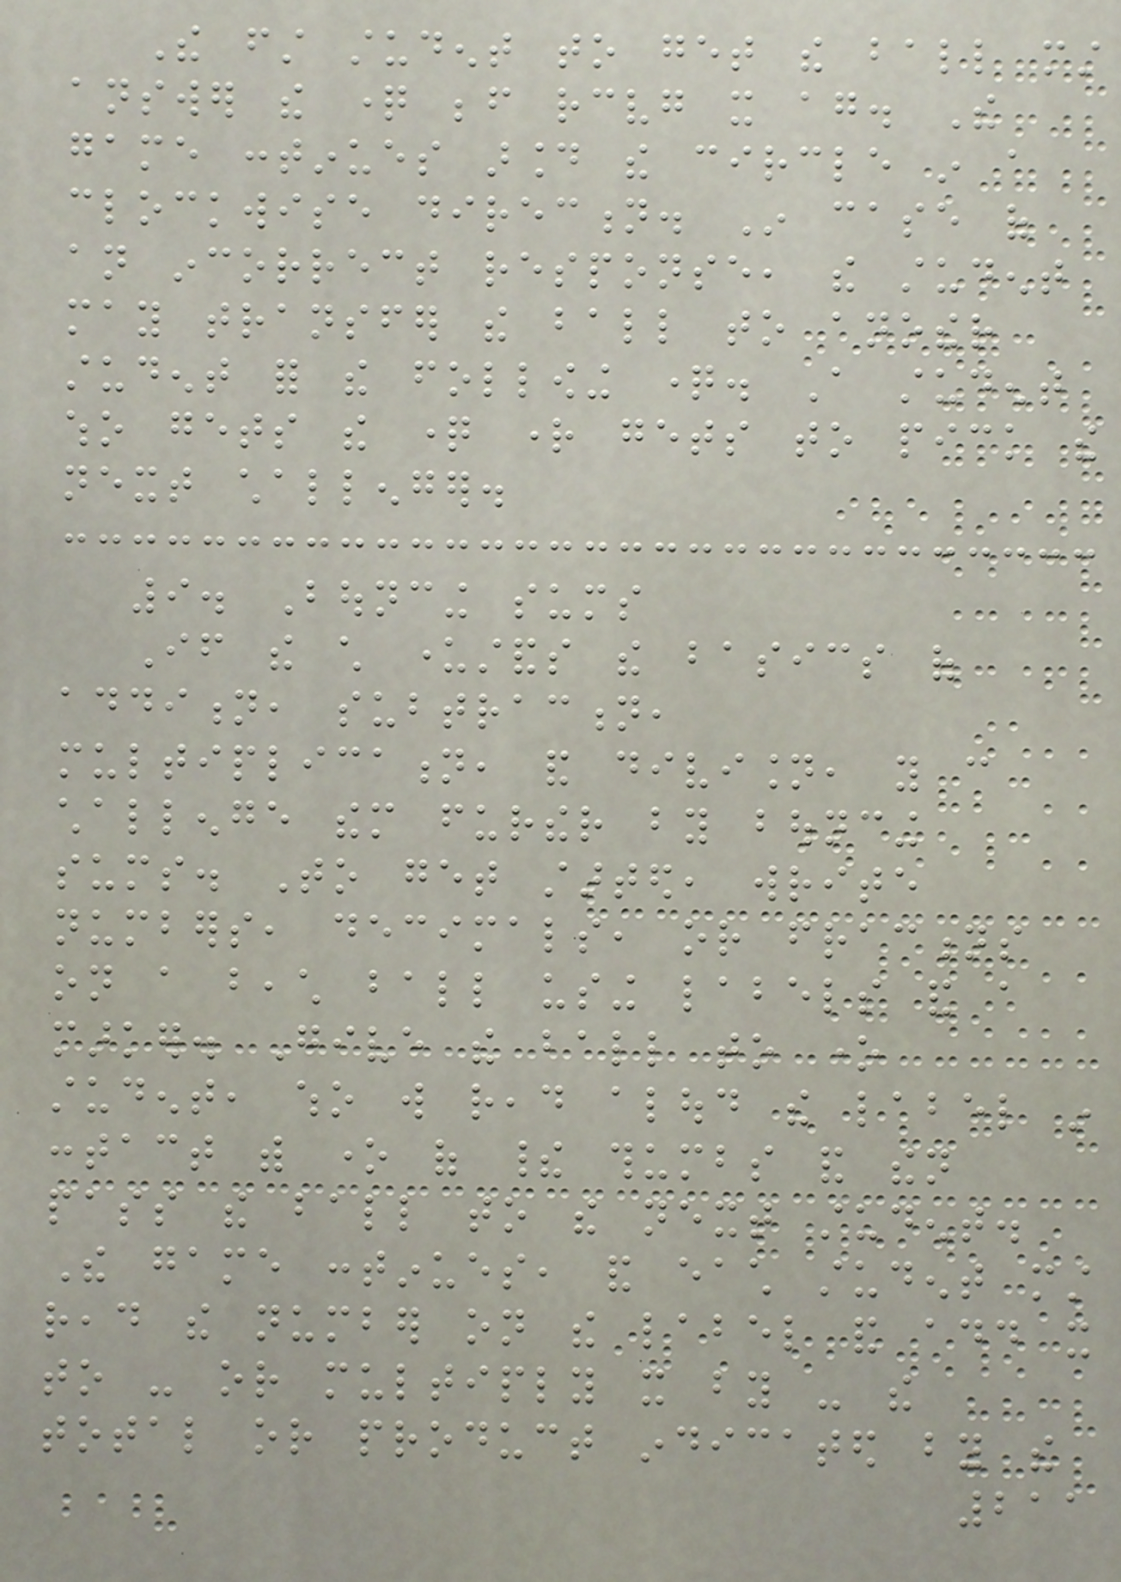The first student to get the ball must
answer the question before receiving it again. The
game continues around the circle in a
clockwise direction. In case of
an incorrect response, the student
may transfer the ball to another
student for the following question. A student
who gets the question right gets to pick the
next challenger.
9. Bouncing sums
If the child understands the basics of
addition, subtraction,
multiplication, and division, you can
challenge them further by bouncing
sums. To get started, write
numbers, decimals, or fractions
on a beach ball using labels and a
marker. Give the ball to one
student, who will read aloud the label in
contact with one of their thumbs and then
pass the ball to the next student.
The game continues, and each student must
read the number on the label and add it
to - or multiply it by - the
total or product indicated by the
211
